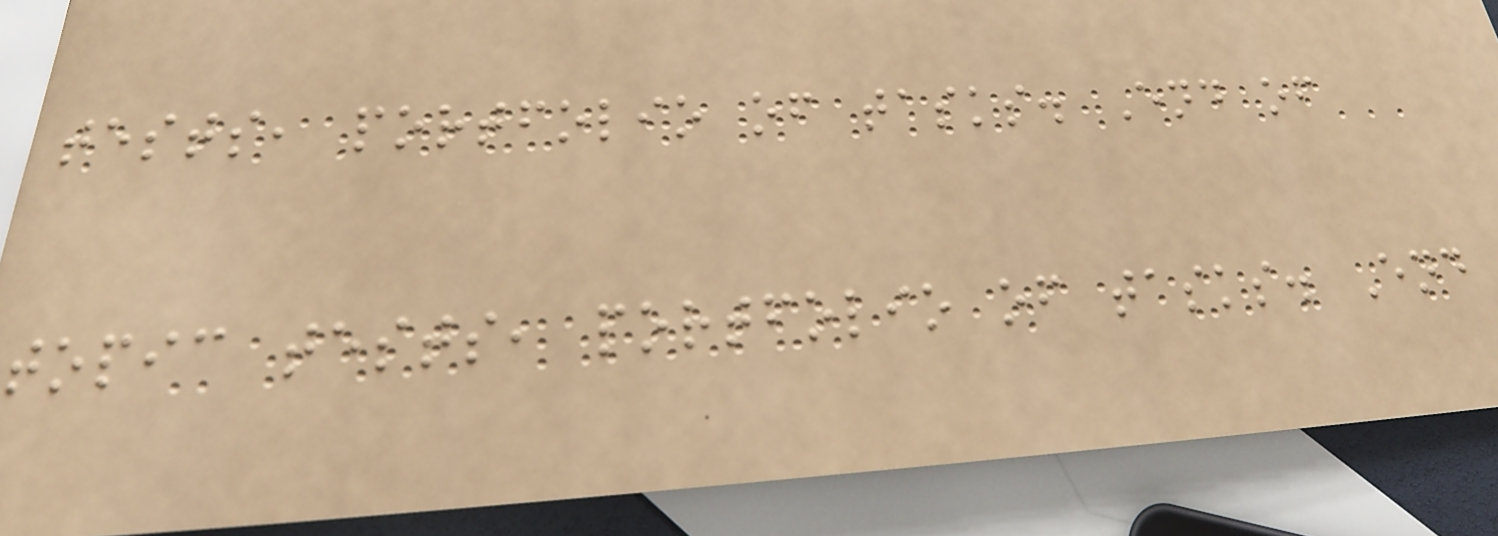tests, portfolio of tasks. End of
topic tests, portfolio of tasks. End
